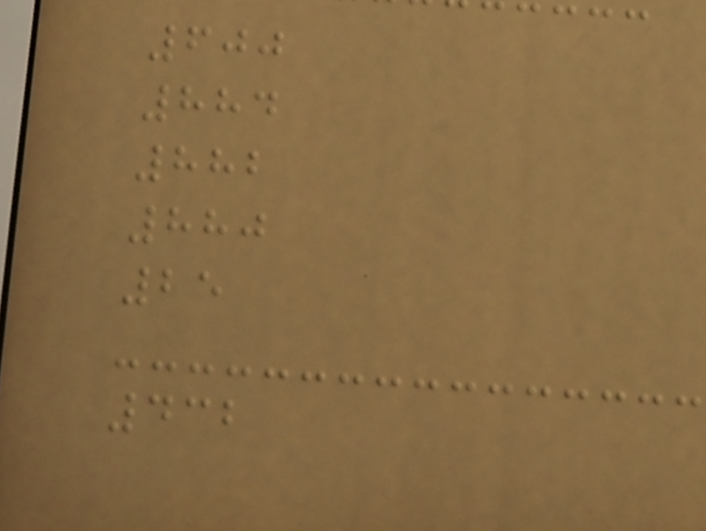600
884
882
880
25
432
